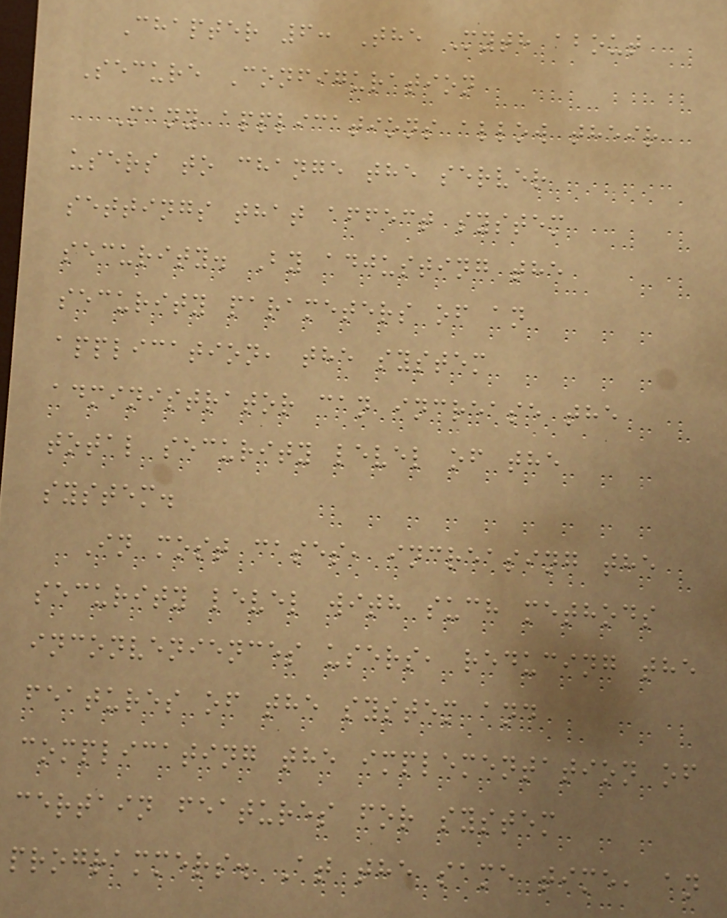Chapter 6: The Myth about
Secure Configuration
Many applications allow their
users to change the server
settings that affect system
security. By adjusting the
security parameters of an
application, the system
administrator can increase the
total security level of the
system.
In most cases, increasing the
security level with such methods
inconveniences users, reducing the
features of the system and
complicating the implementation of
certain features for system
programmers. At the same time, an
